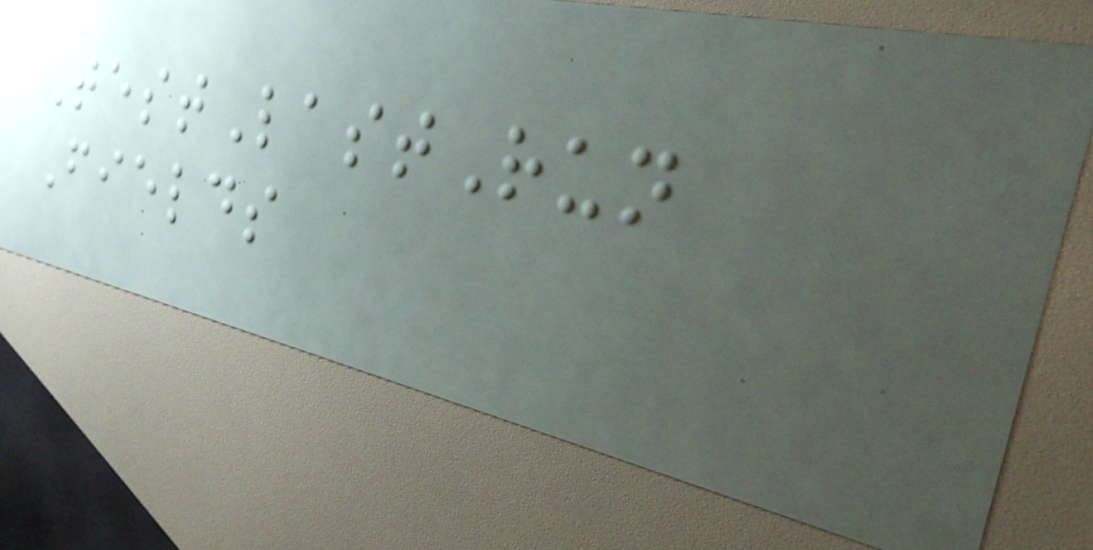TestLastRun
Fields
